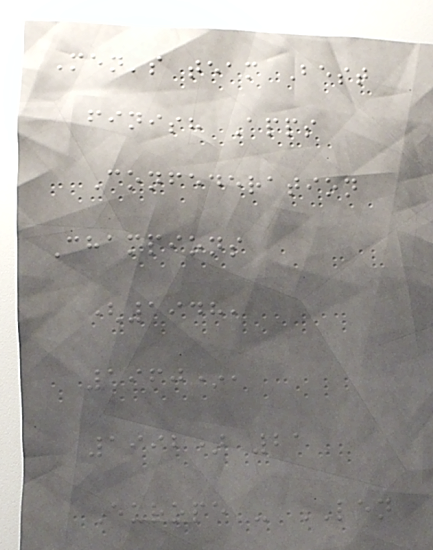Men's team Best
finish Apps
Confederation
Champions
(1948,
1960*,
1992) 21
Europe - LEN
